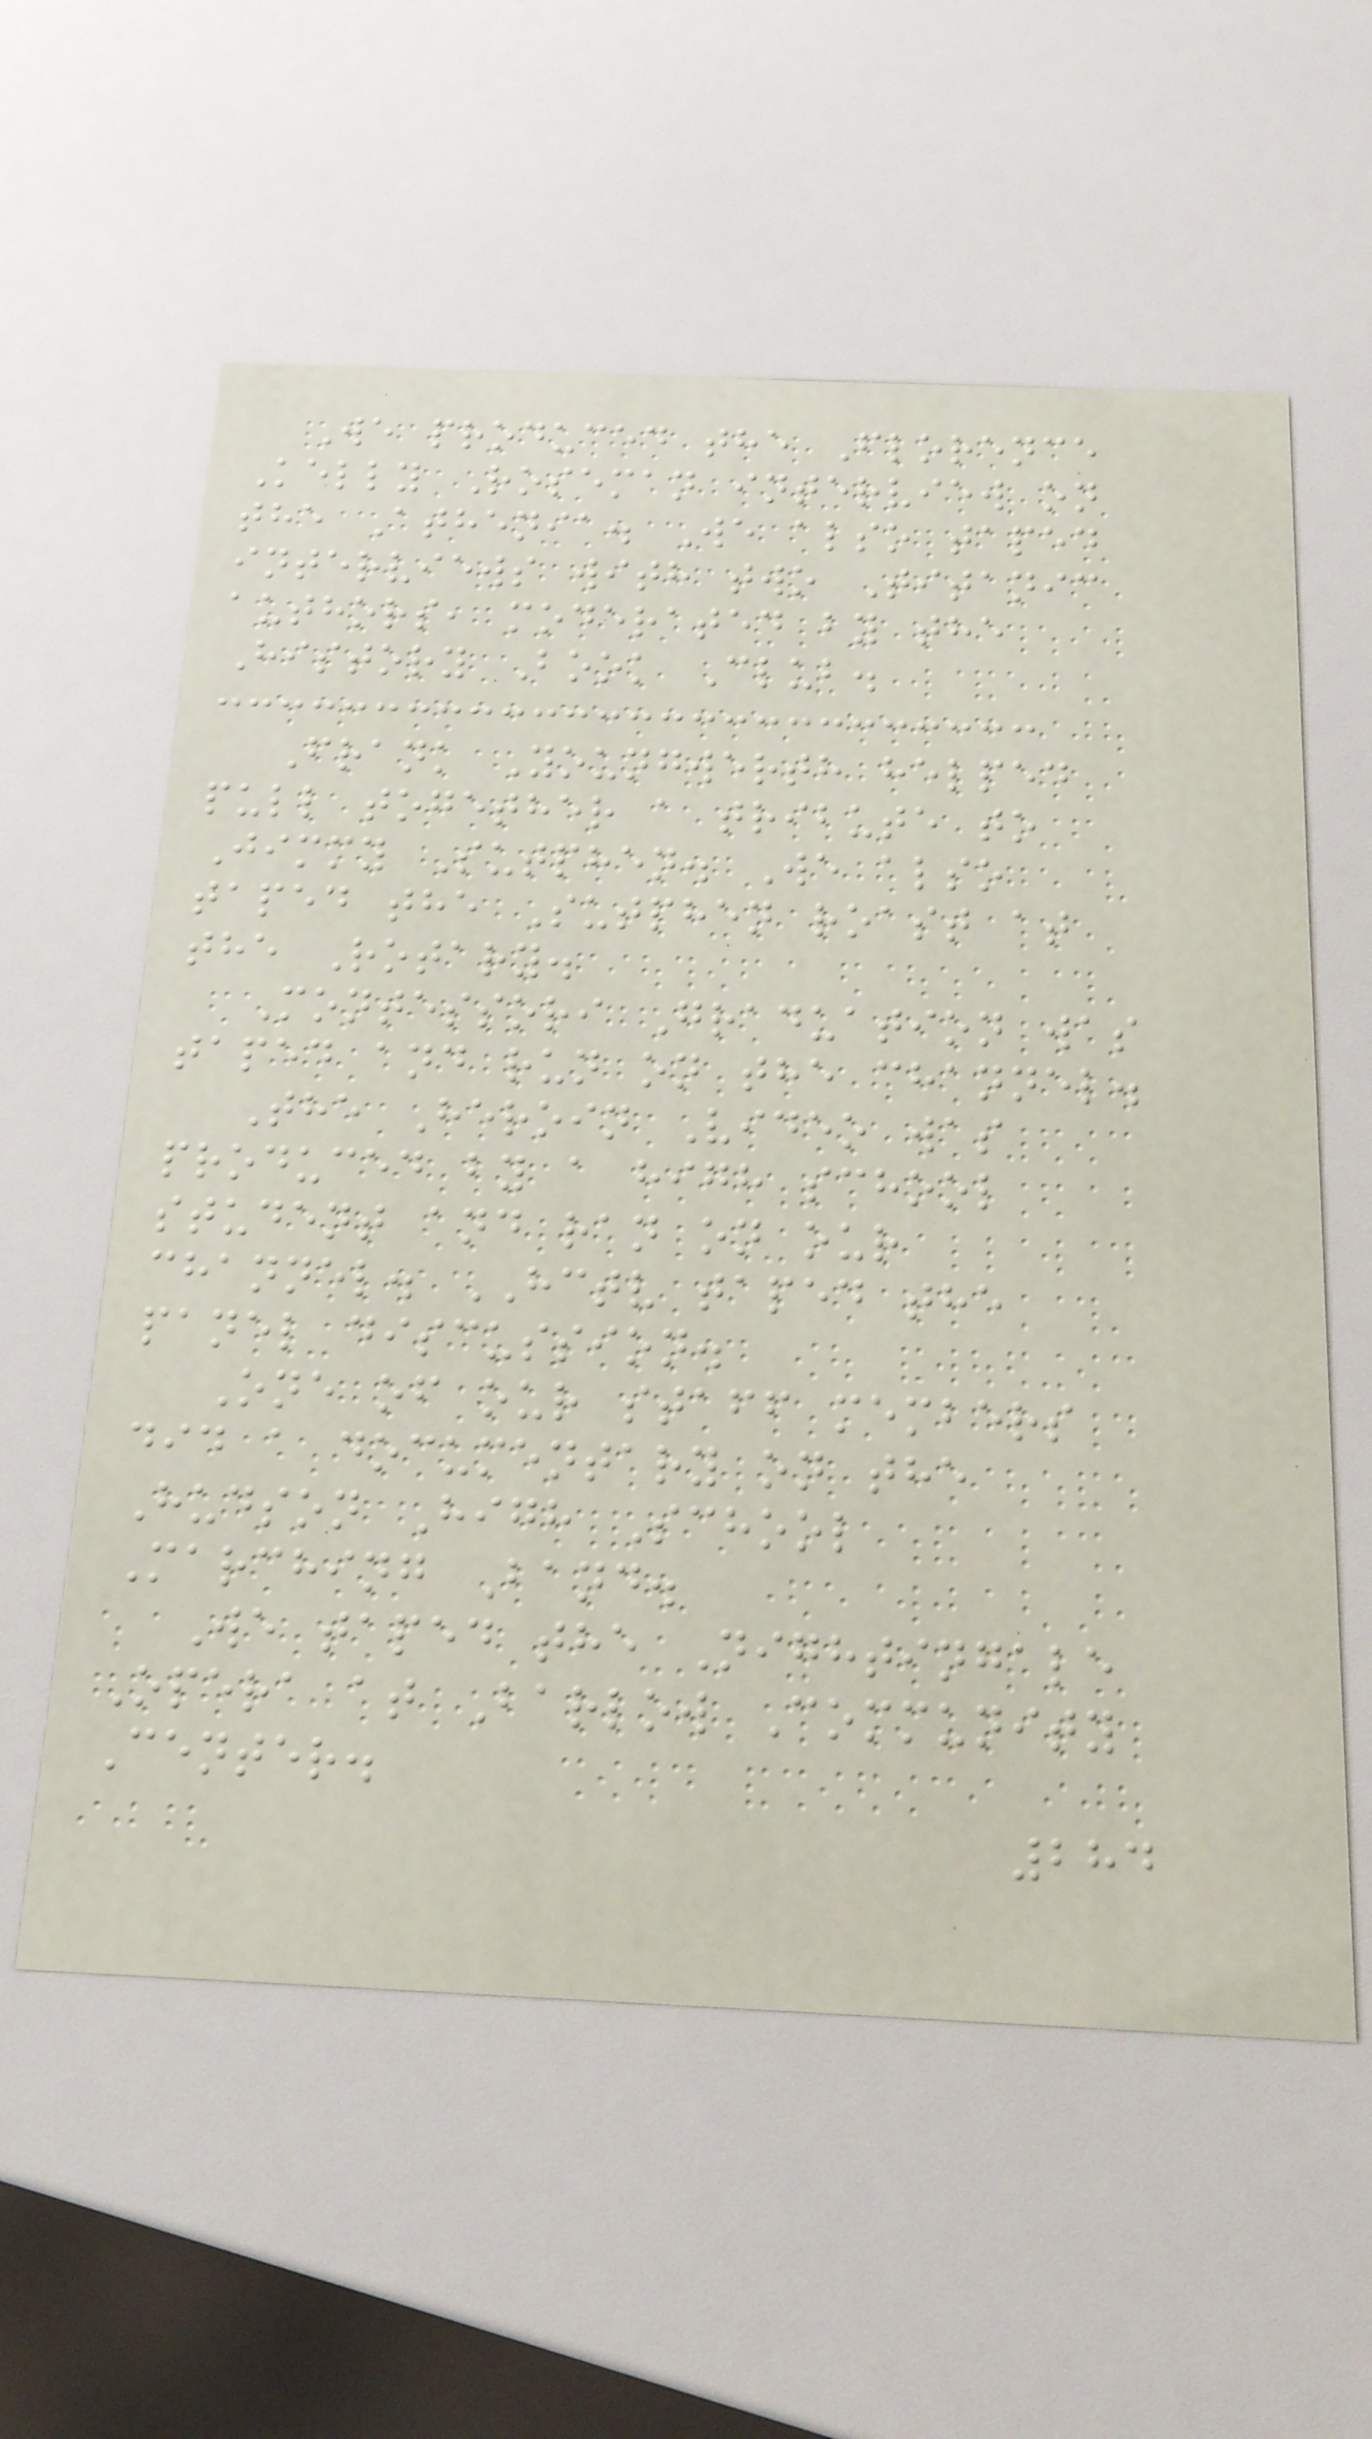We produced the Florence
Kelly Roseman interview on
the Athenia. We also taped
interviews with two Titanic
authors, moderated by the
History Book Club.
Frank Youngwerth helped
pull together a tribute to
Jimmy Sutphen. We also
taped the Sutphen roast at
the Rotary.
Montessori Graduation was
taped and run on the channel.
The Heroin Video was
produced by a high school
student and ran on our
channel. HCTV taped the
panel discussion.
One of our staff members
did a documentary on the
Hudson High School
Marching Band.
We taped the Nightingale
Opera at Barlow Community
Center.
284
